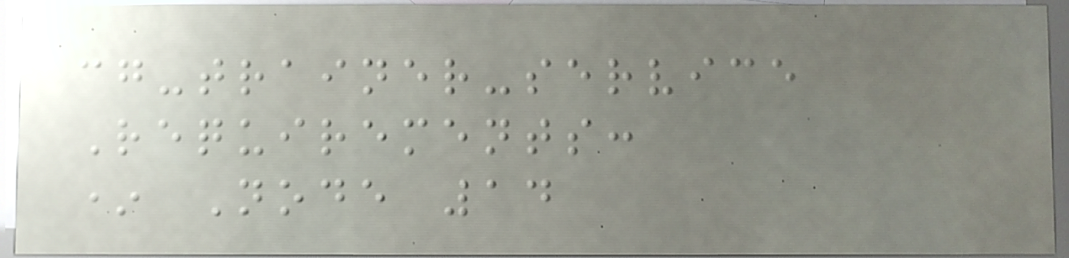cg-trainer-service
Requirements:
* Node 14
